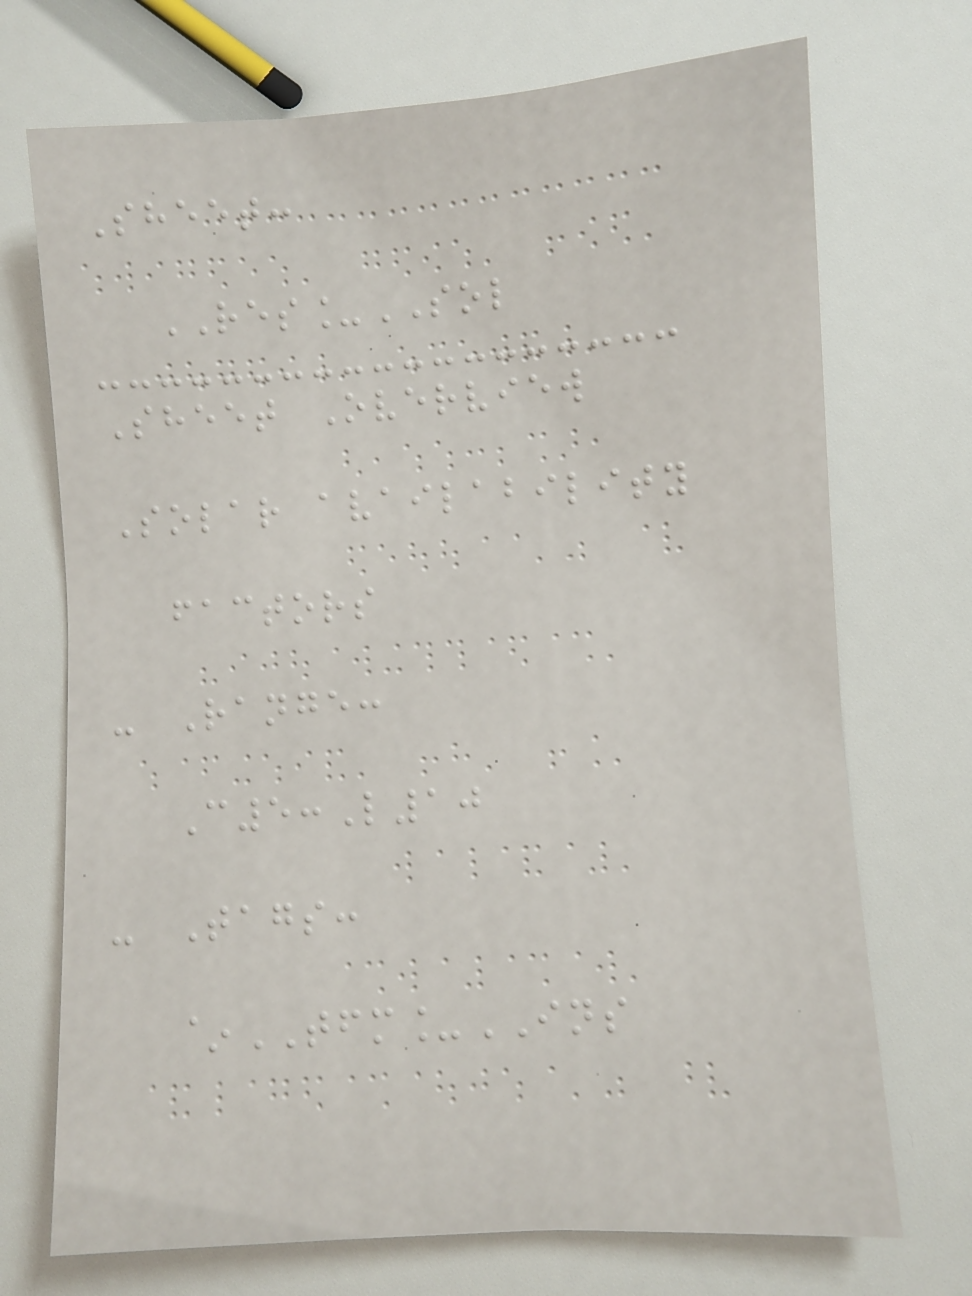Sheet:
RES_SOL
Sheet Overview
Solar availability
factors
- Range:
C5:L10
- Tags:
~TFM_INS
